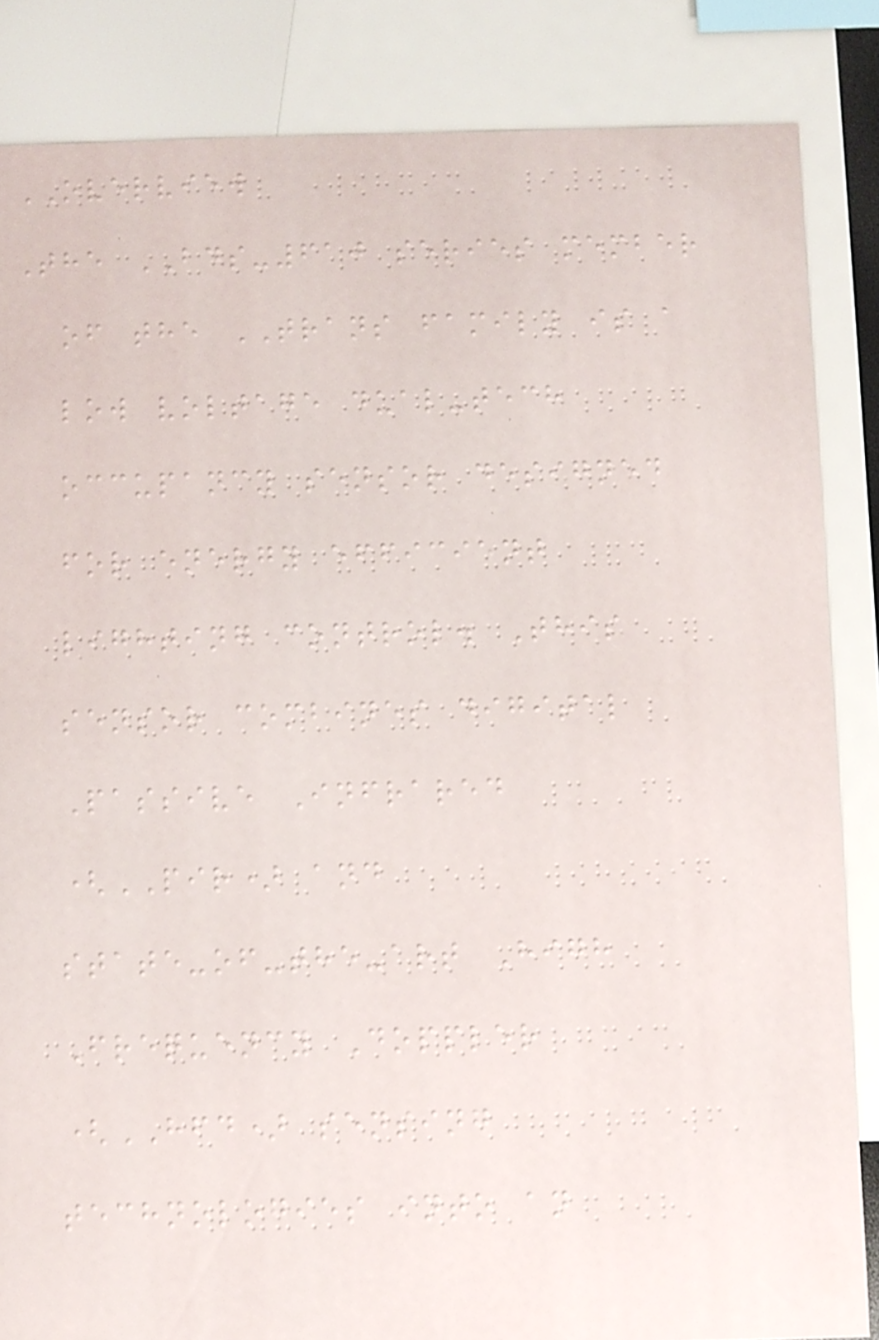OVERVIEW
The BDS-610 series member
of the TRANS family is a
low voltage dual-tech
occupancy sensor designed
for energy efficient
lighting control. This
sensor combines digital
Passive Infrared
(PIR) and
state-of-the-art High
Frequency Doppler
(HFD) sensing
technologies into an
